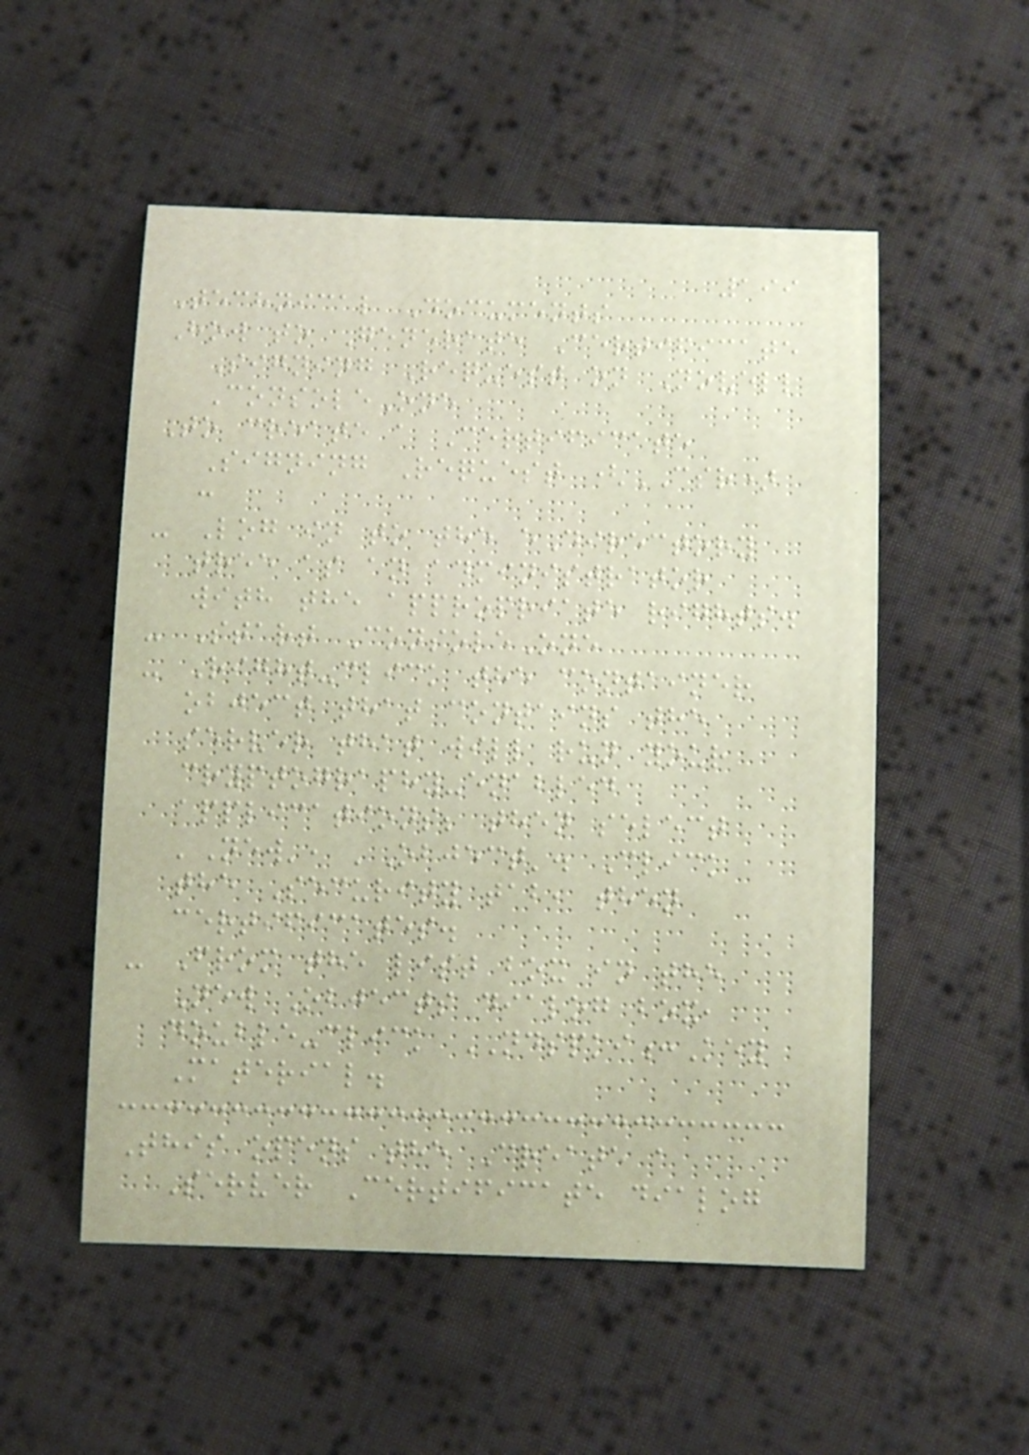199
Technical Documents
How to Generate Certificate
Signing Request on Novell
ConsoleOne
To create a Certificate
Signing Request (CSR)
:
- Log in to the eDirectory
tree as an administrator
with the appropriate rights.
- Start ConsoleOne
- Right-click the container
object that contains the
server that will run your
cryptography-enabled
applications; then select
'New', 'Object'. Click
the Security tab, then
certificates.
- From the list box in the
New Objects dialog box,
double-click NDSPKI:Key
Material.
This opens the Create a
Server Certificate dialog
